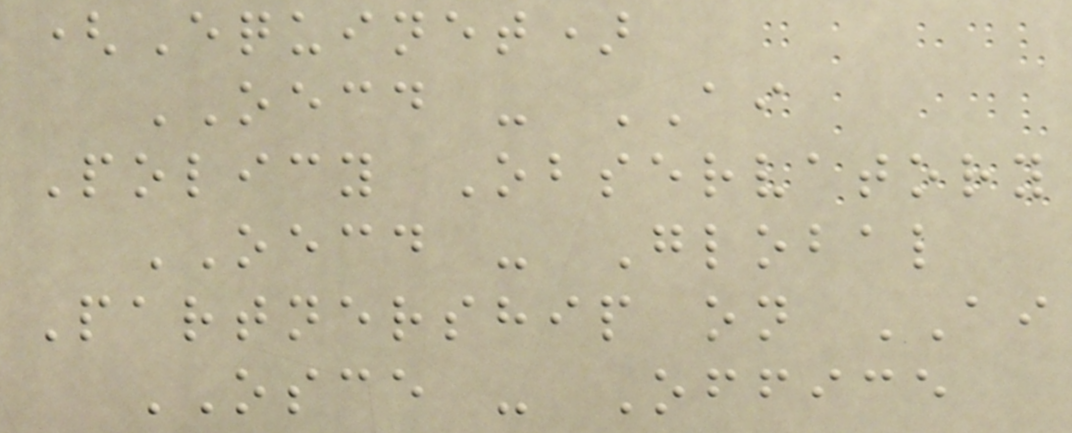(Equinet)
OECD - AI
Policy Observatory
OECD - Global
Partnership on AI
OSCE - Office
